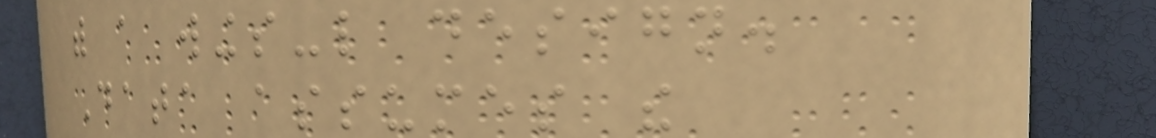with a wings-like design.
Data assumes the
